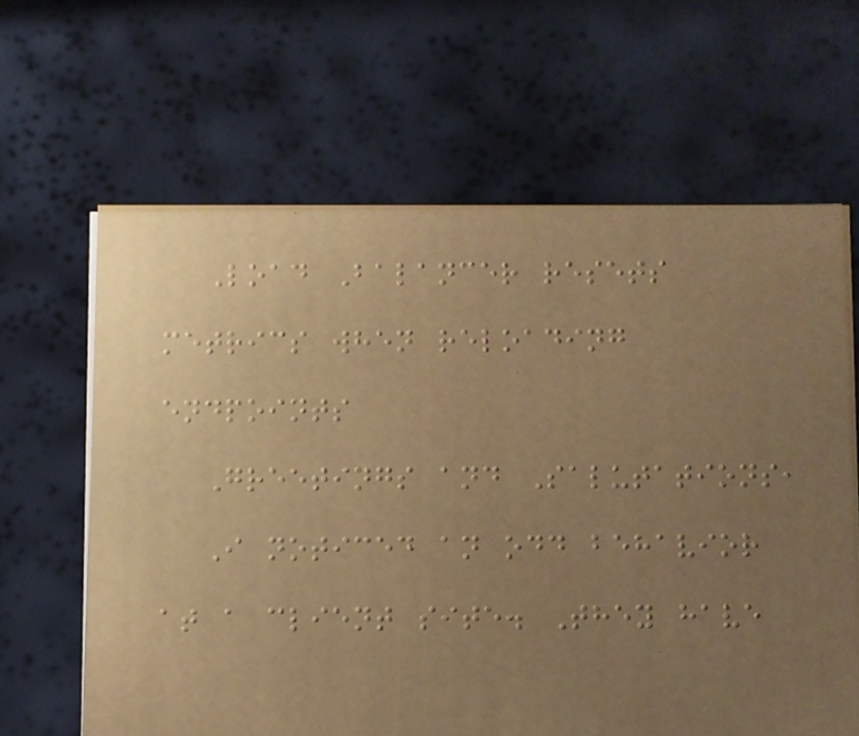Load Balancer resets
metrics when reloading
endpoints
Greetings and Salutations,
I noticed an odd behavior
at a client site. They have
